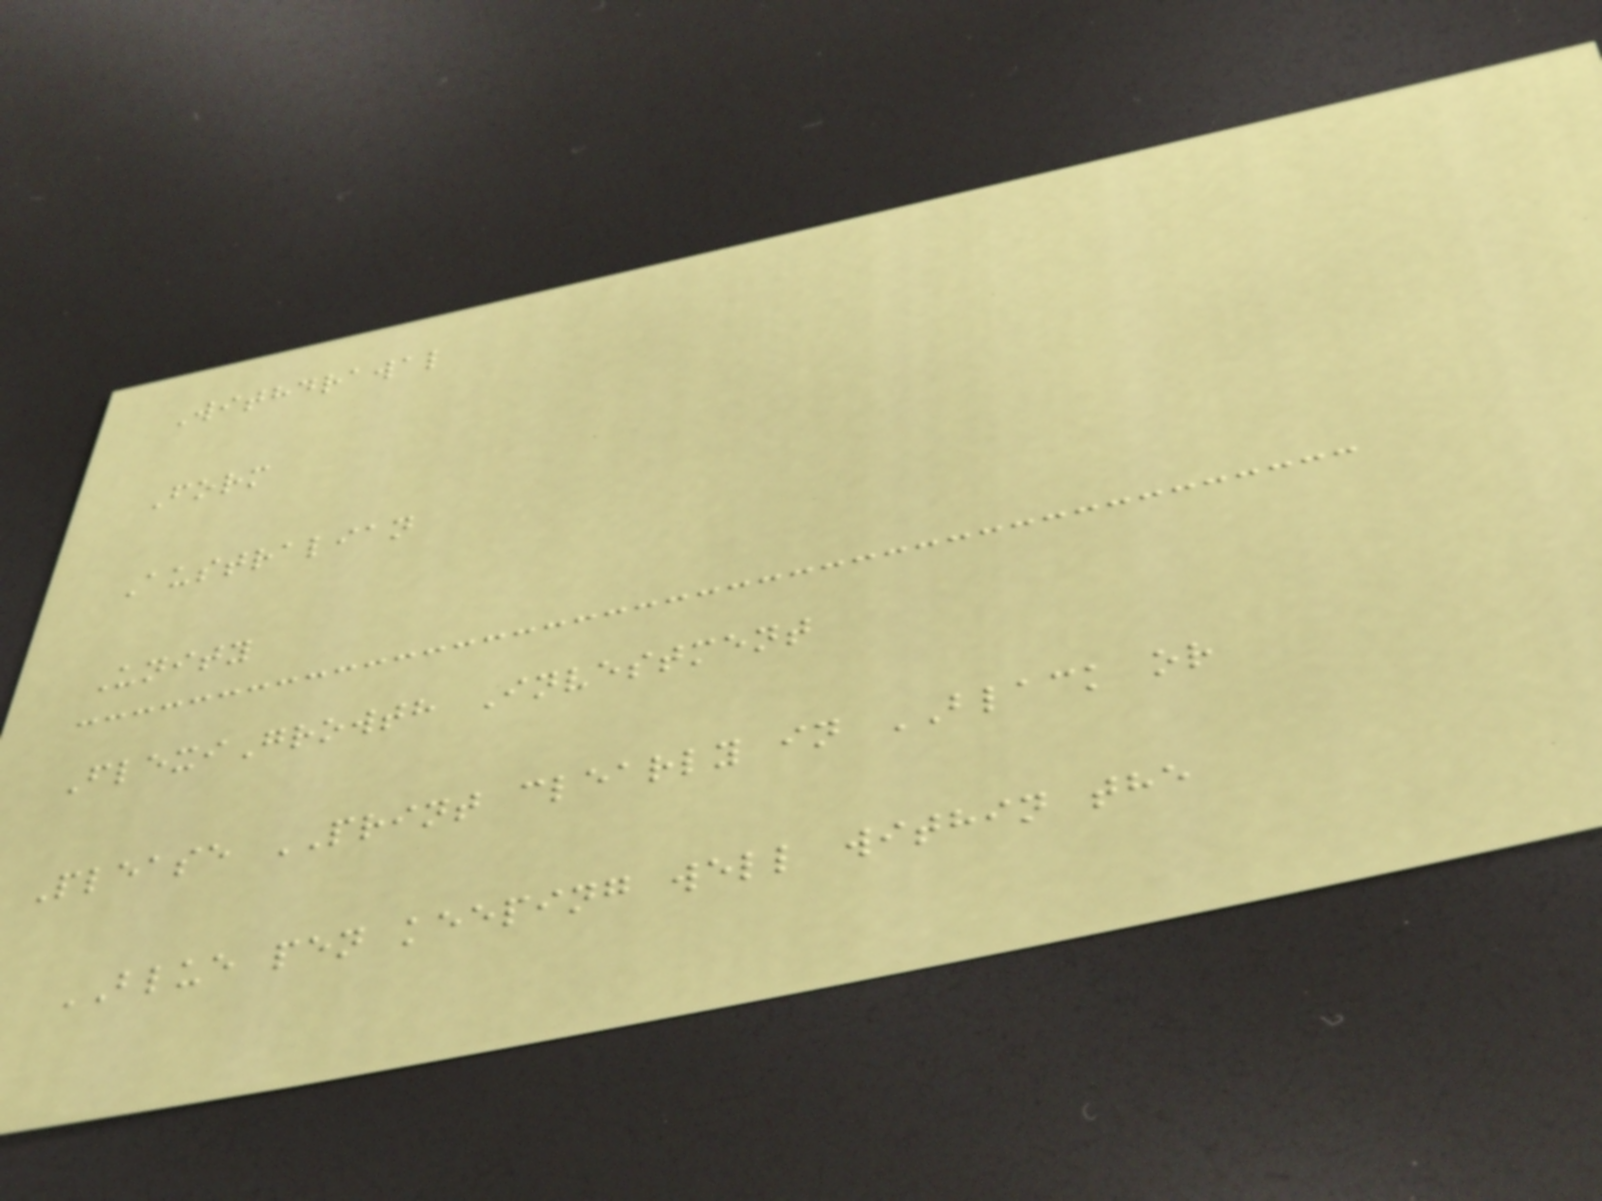Withdrawal
Form
Australian
Unity
FlexiGrowth Investment
Please PRINT clearly in BLACK or
BLUE pen keeping well within the
